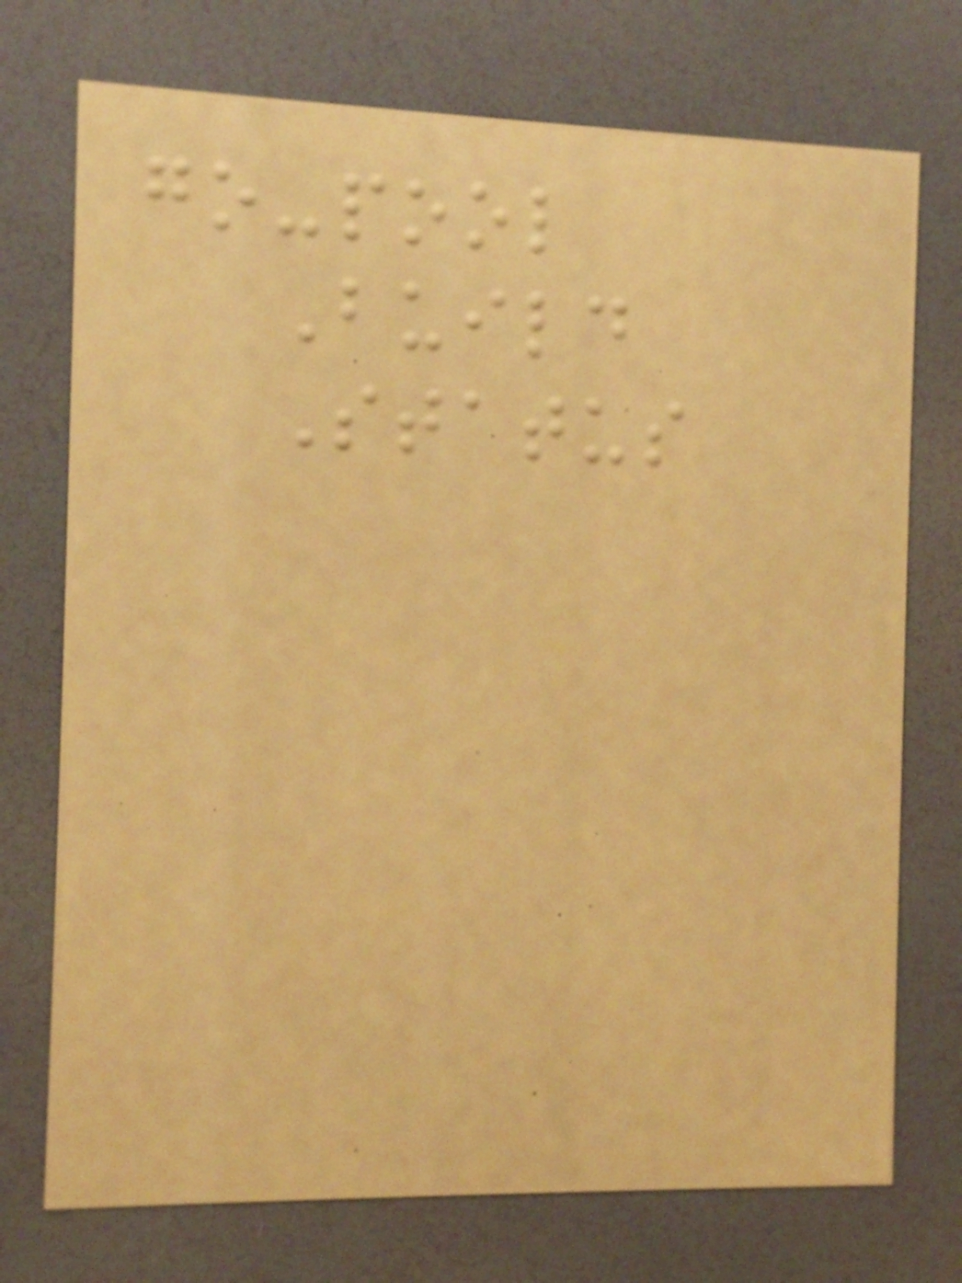go-pool
Build
Status
